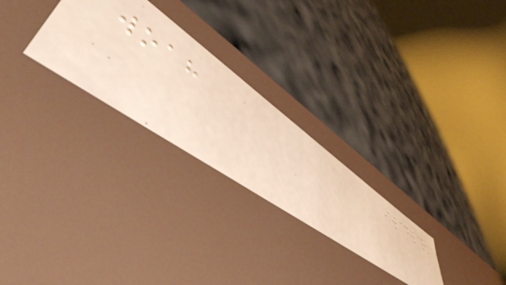woah
